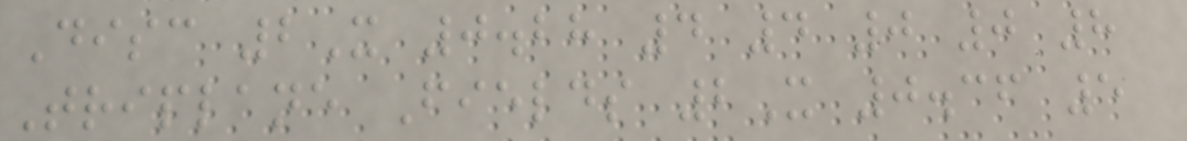Disc 2X 0.28 4 4 0 0 8
Triplane Fields 2X 0.36 5
